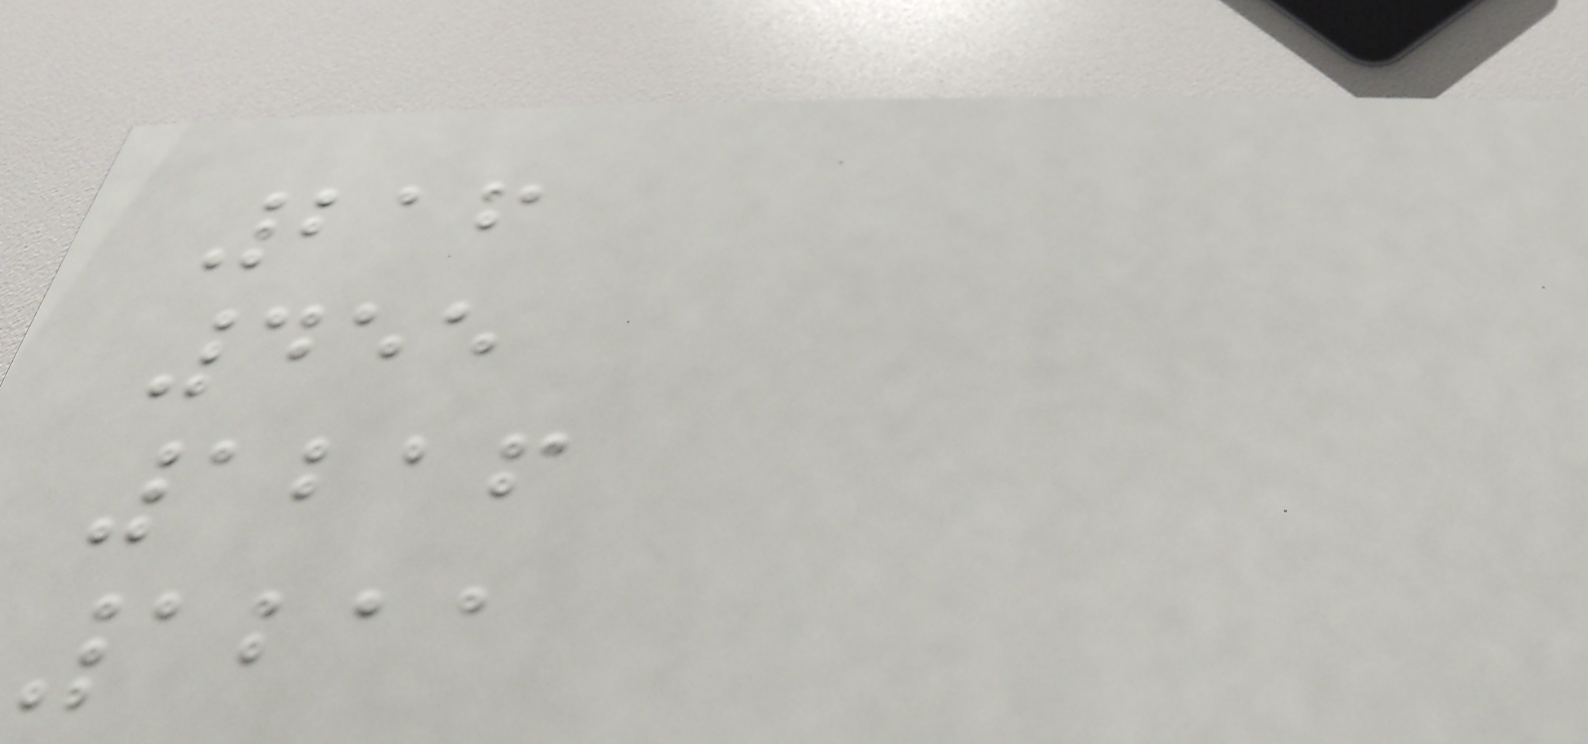216
455
1216
1211
